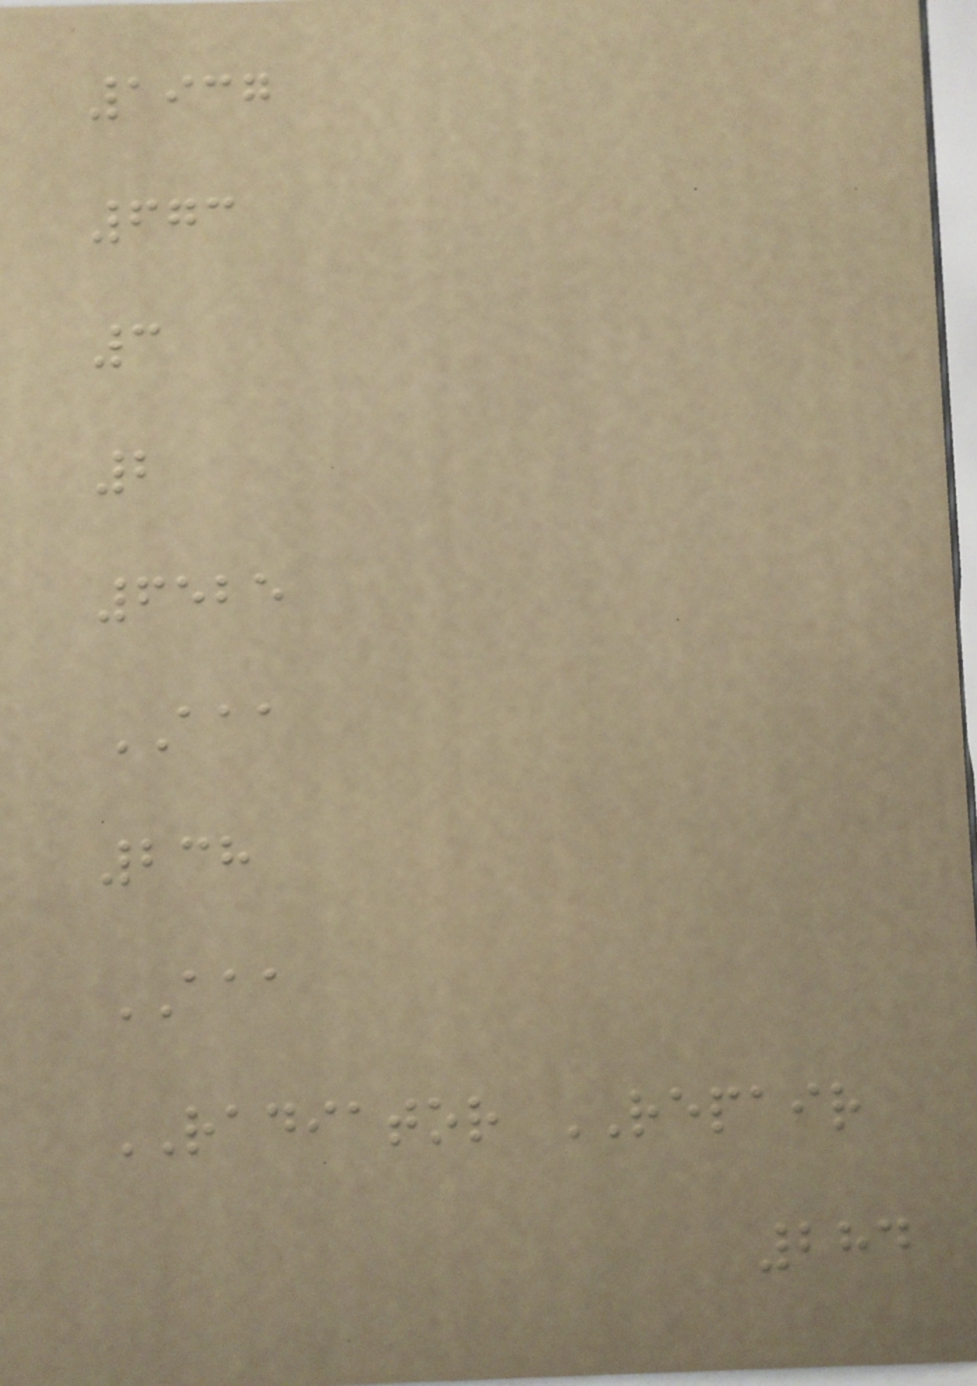1937
673
3
2
6525
AAA
238
AAA
RADIATOR REPAIR
284
